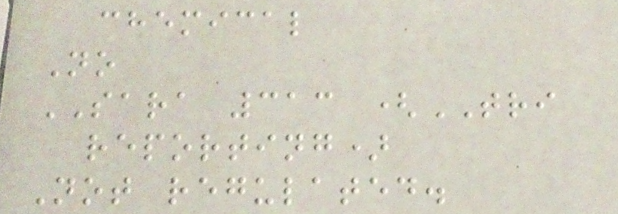chemical
No
SARA 313 (TRI
reporting)
Not regulated.
